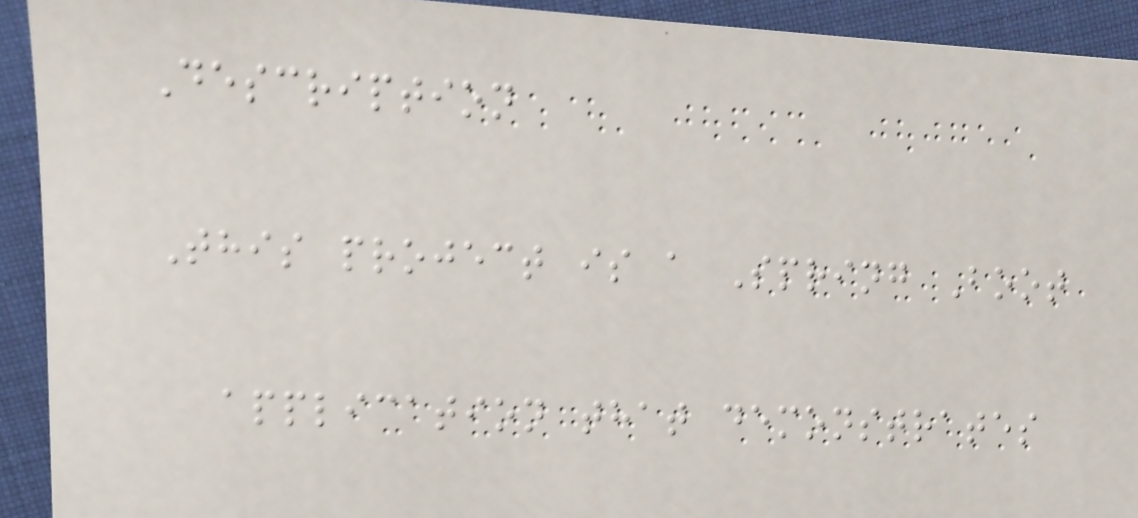Description
This project is a Spring Boot
application that demonstrates
